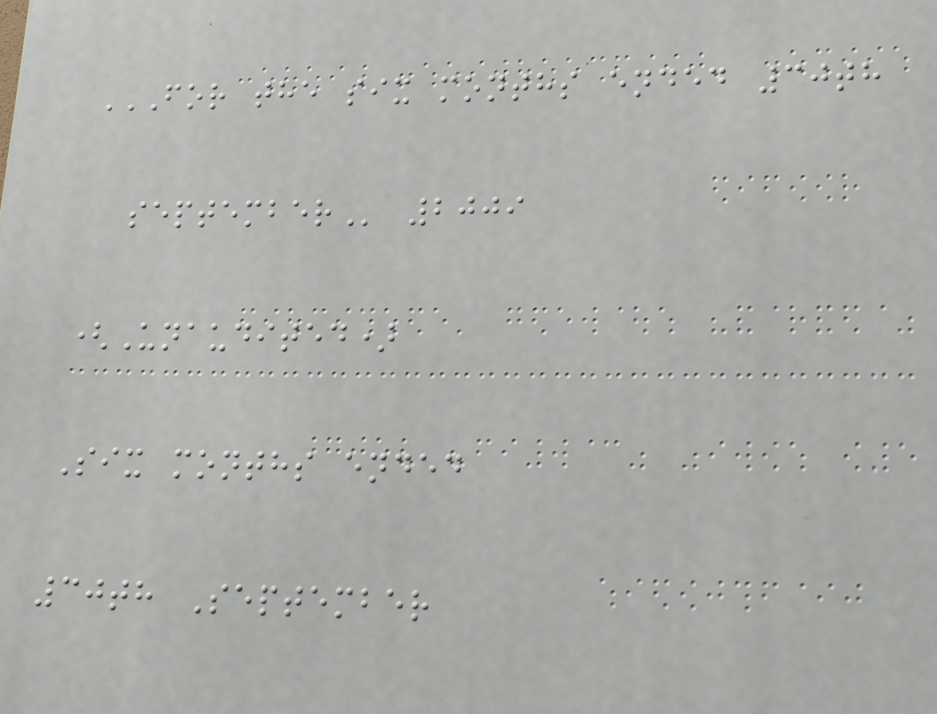FOR THE SIX MONTHS ENDED 30TH
SEPTEMBER 2009
(Unaudited)
Six months ended
30th September
